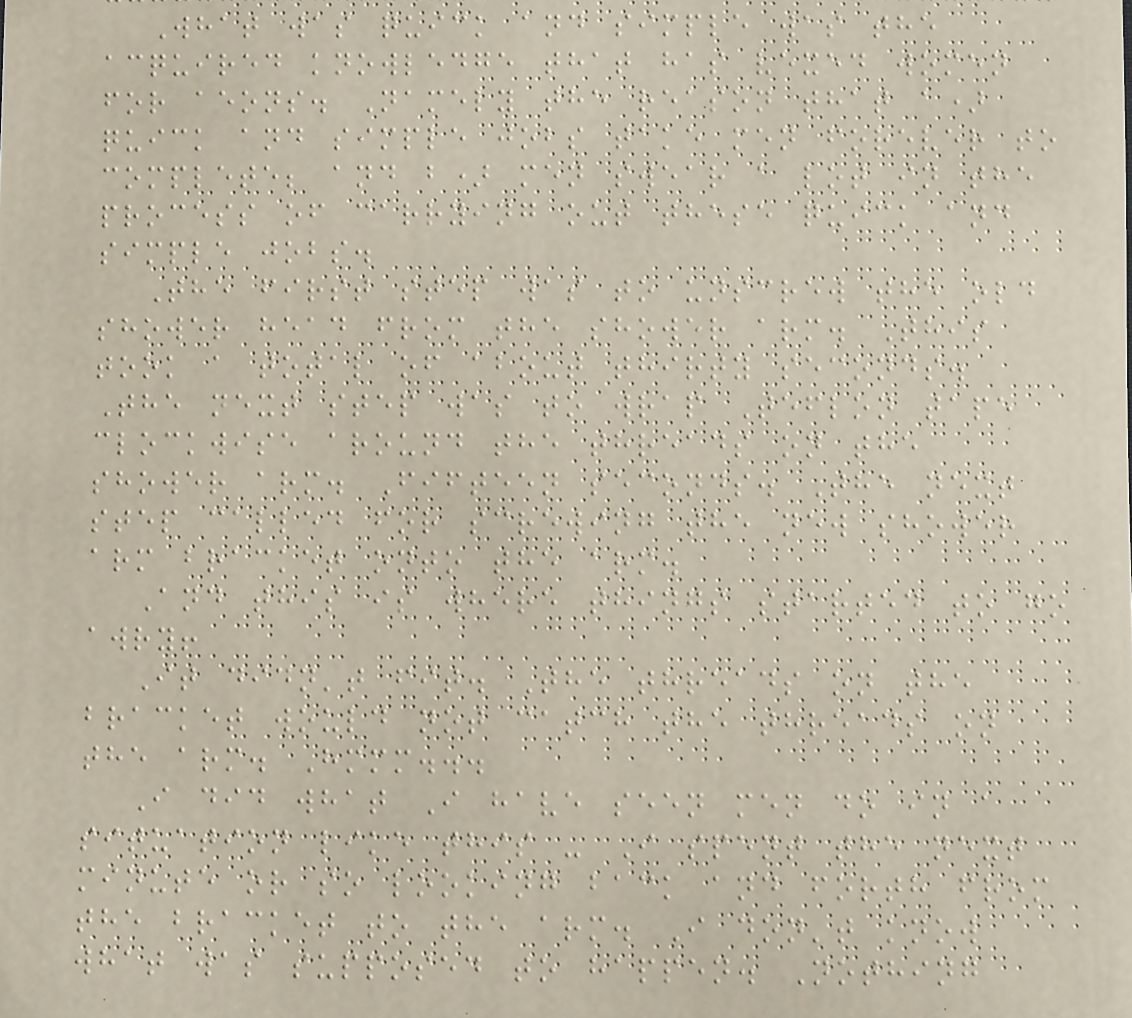What was quick and simple was the
acquired knowledge that has vexed women
for aeons. Namely the reason that a)
quick and simple jobs take men forever to
complete; and b) men swear a lot in the
process of carrying out these quick and
simple jobs.
The first step was to unscrew the old
shower head from the shower arm. This
took a total of about thirty seconds.
The next step was to wrap Teflon tape
clockwise around the threads on the
shower arm. Fifteen seconds. The next
step called for screwing the new shower
arm bracket onto the arm.
And this is where things started to go
awry!
It didn't fit. The threads on the
bracket would not catch the threads on
the arm. Hmmm...
I did what I have seen men do in a
situation like this - I spent the next
minute or so looking back and forth from
the bracket to the arm. I don't know
what was supposed to happen. Nothing
